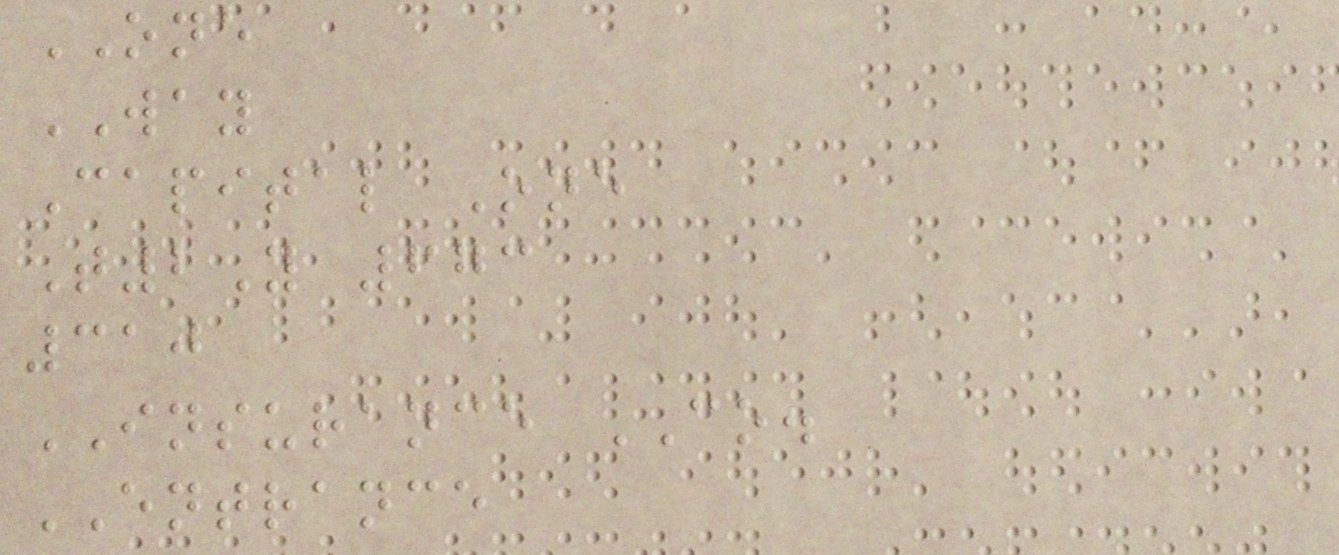ONE
WAY
Capital One
T2Y 673
310
INSURANCE CO.
ENTRANCE
